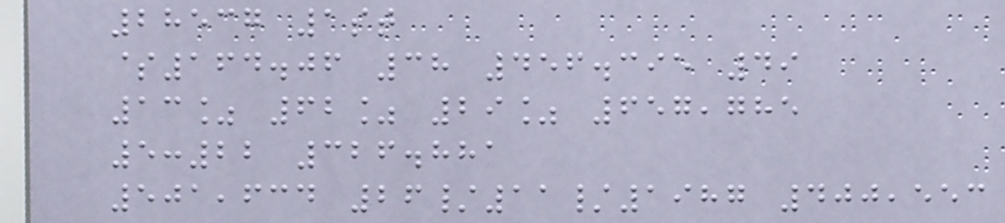28537 1st
$164.06 38 456.395 49
13% 62% 29% 657,785
5:22 326.881
501,634 26/11/1987 400,553
